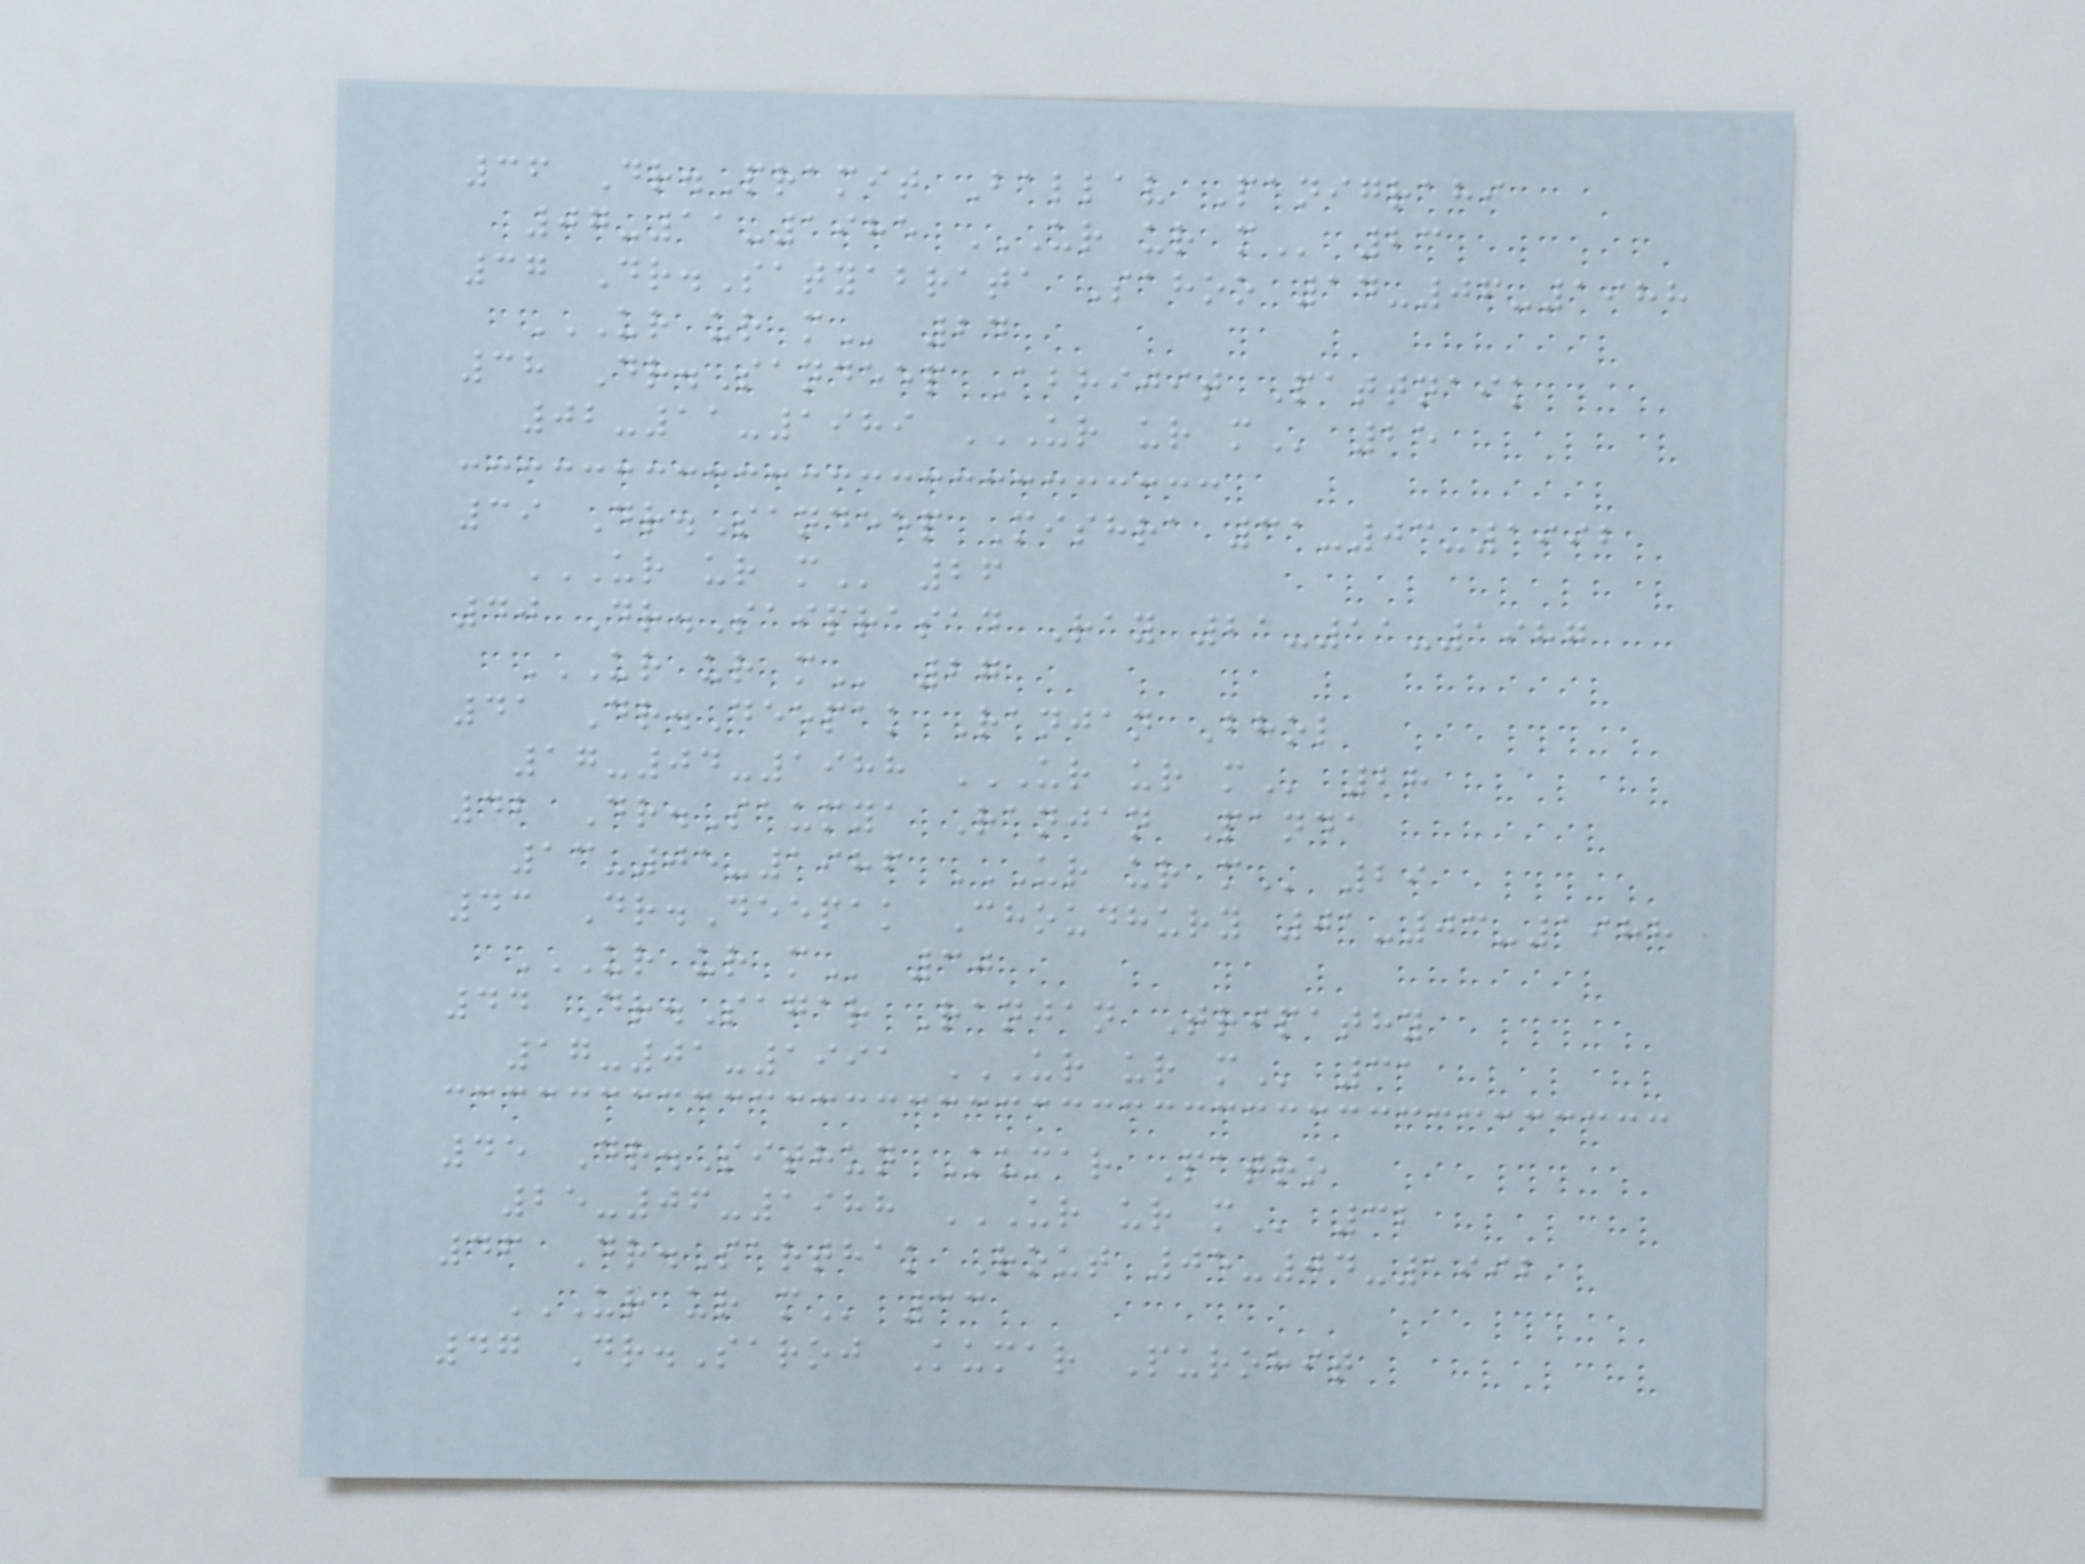36 Dr.Pramit Ballav Panigrahi
07-11-1985 UR UR M 23
37 Dr.Satyabrata Sahoo 14-06-1988
UR UR M 24
38 Dr.Sandeep Abhijit Pattnaik
02-11-1989 UR UR M 25
39 Dr.Sandeep Mishra 31-03-1992
UR UR M 26
40 Dr.Saiprasad Ray 21-11-1987
UR UR M 27
41 Dr.Deepak Ranjan Bhol
17-04-1988 UR UR M 28
42 Dr.Saumya Ranjan Panda
13-05-1986 UR UR M 29
43 Dr.Deepak Choudhury 01-03-1988
UR UR M 30
44 Dr.Sagar Ranjan Tripathy
17-01-1991 UR UR M 31
45 Dr.Sithun Kumar Patro
25-06-1988 UR UR M 32
46 Dr.Sarthak Rout 05-04-1992
UR UR M 33
47 Dr.Saroj Kumar Purohit
